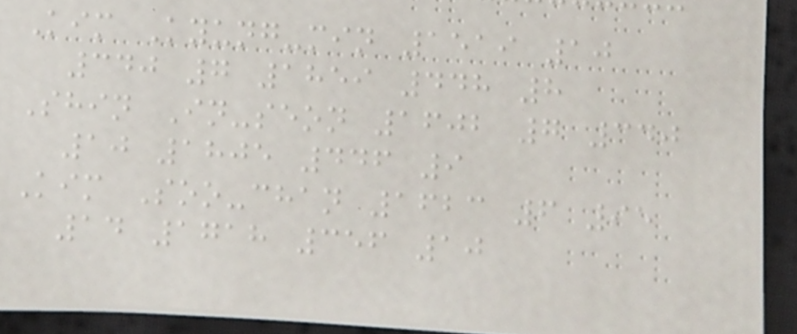Kim Kyung-min 1519 10
340 7 1859 448 8
Shin In-seon 1602 7 340
10 1805 446 9
Kim Soo-chan 1623 6 95
14 1718 356 10
